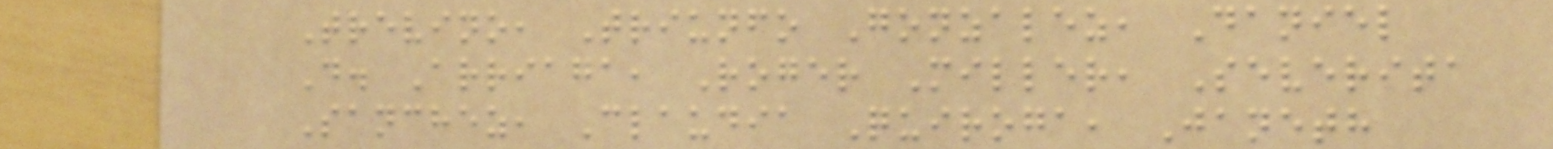Trevino, Triunfo Gonzalez, Daniel
D. Arriaga, Roger Miller, Severita
Sanchez, Claudia Quiroga, Janeth
